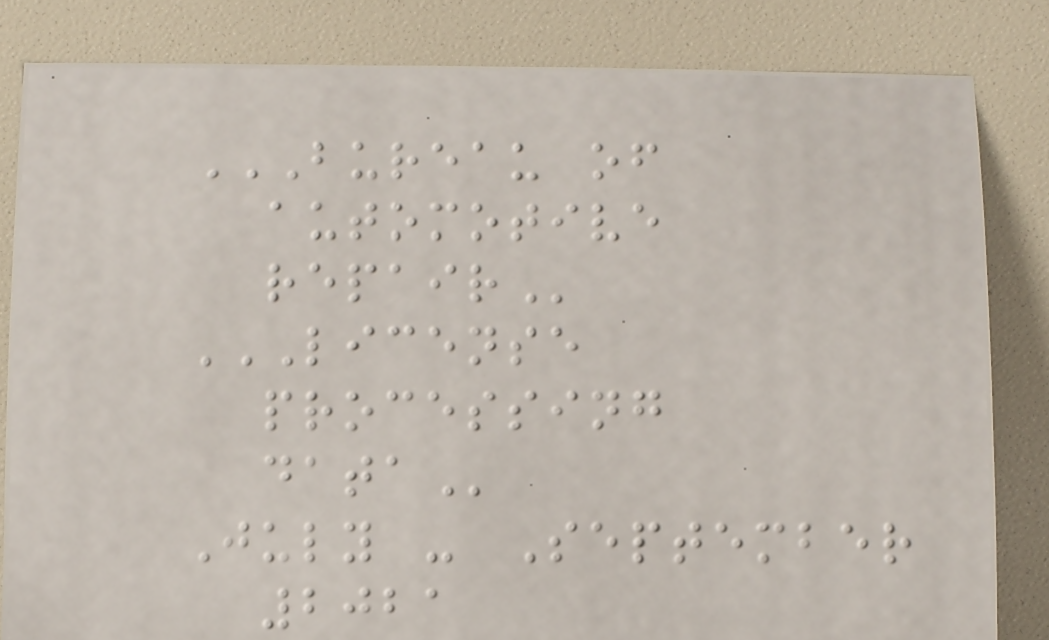BUREAU OF
AUTOMOTIVE
REPAIR
LICENSE
PROCESSING
DATA
July - September
2021
